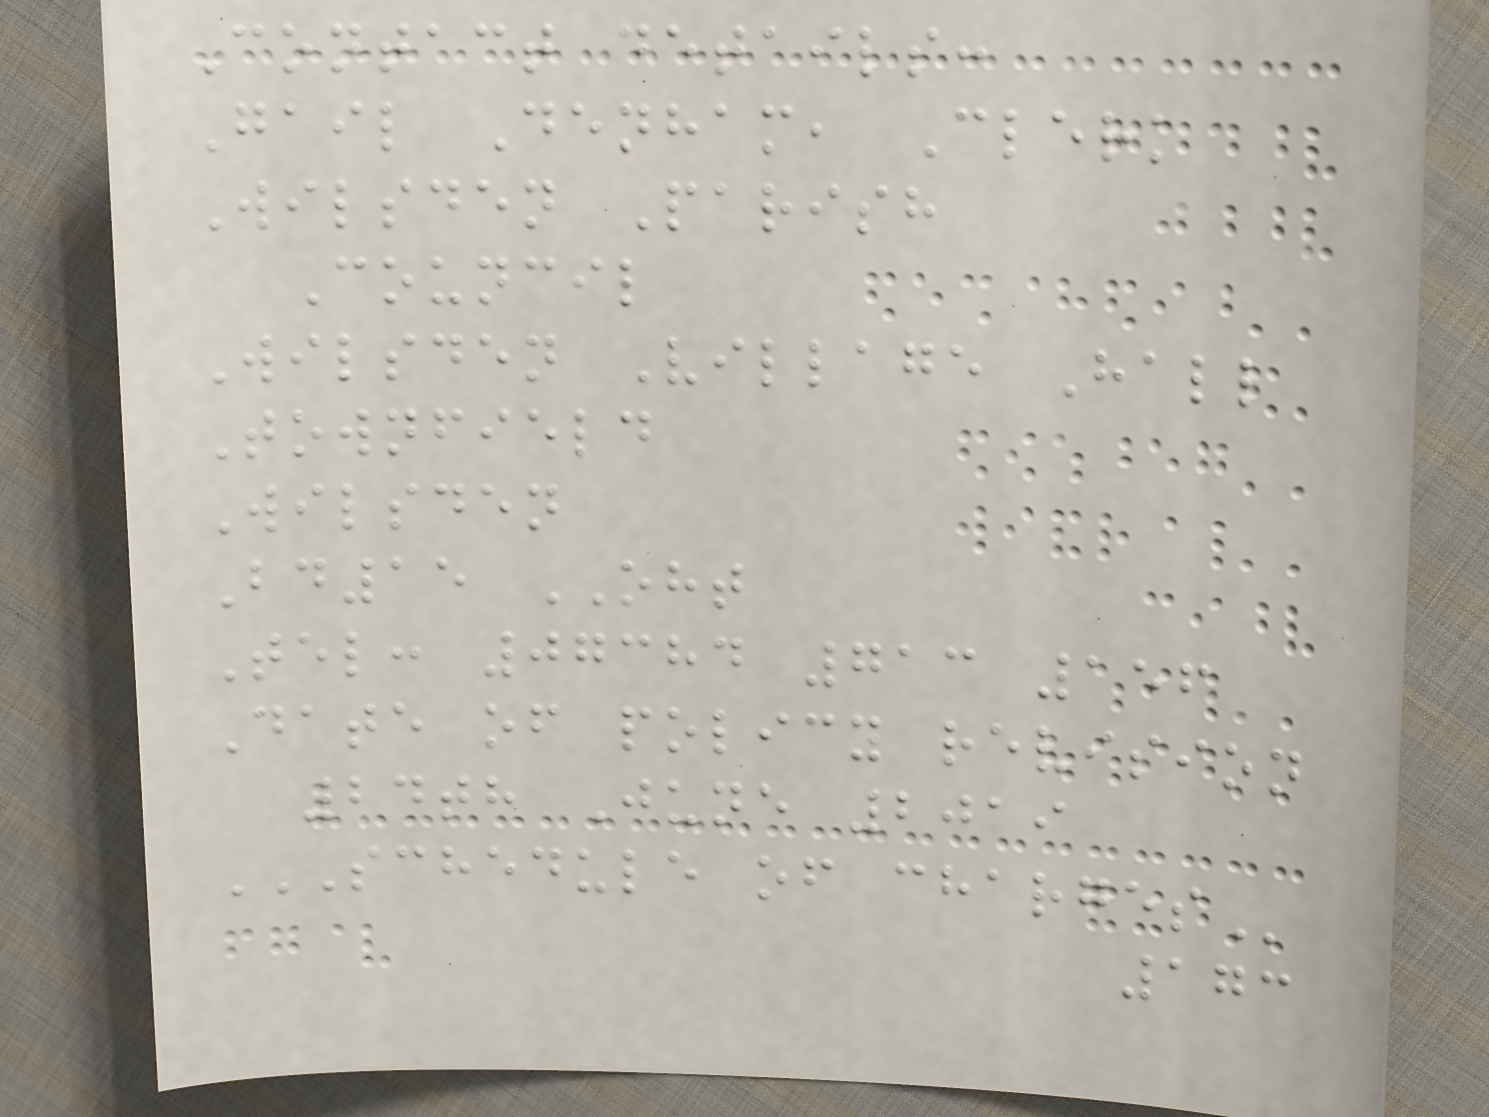Contact details:
Gail Denham, Clerk
Wilsden Parish
Council
Wilsden Village Hall
Townfield
Wilsden
Bd15 OHT
Tel: 07384 713 156
Date of policy revision
24th June 2019
SCHEDULE OF CHARGES
173
